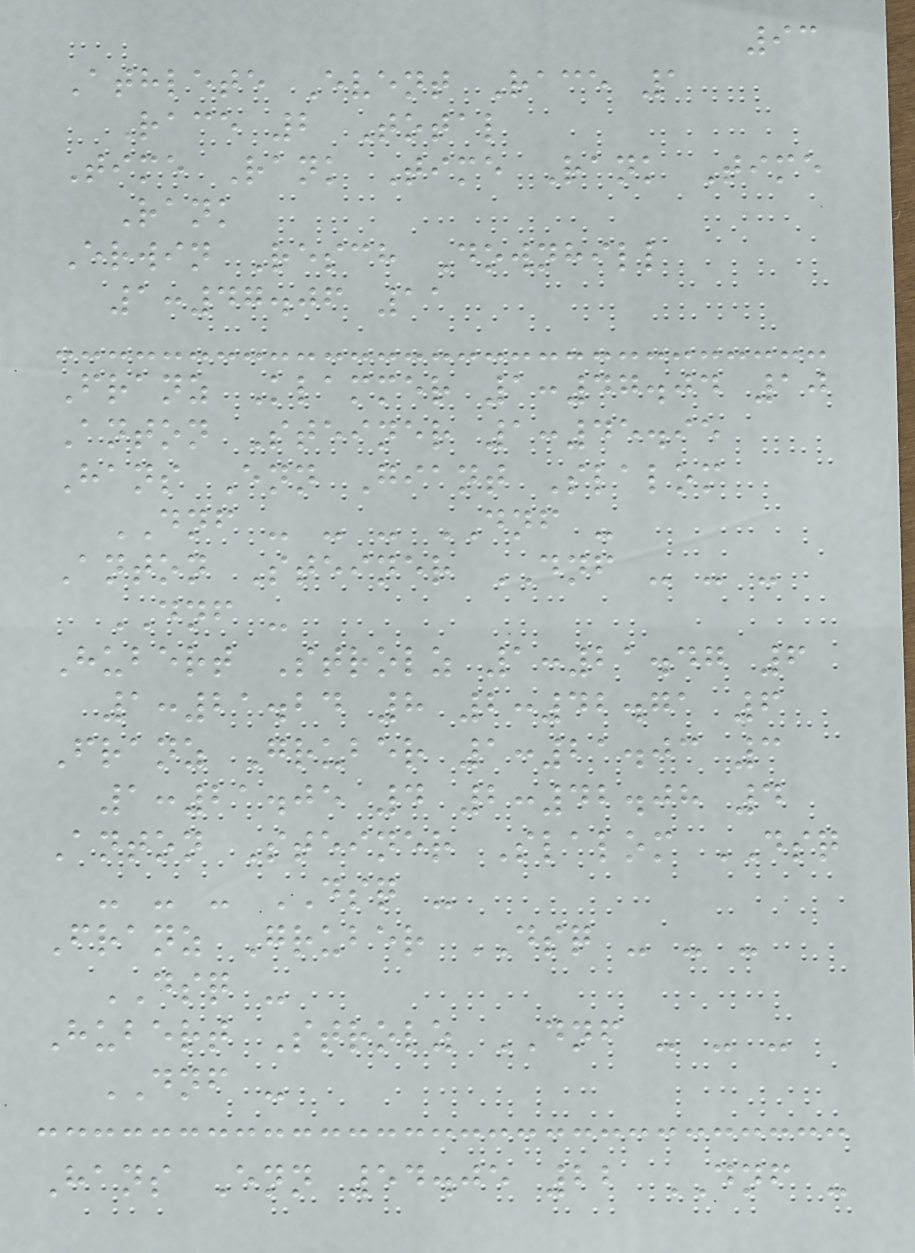93
Athlete Event Race 1
Race 2 Total
Time Rank Time Rank Time
Rank
Erwin Resch Downhill
1:47.06 11
Franz Klammer 1:47.04 10
Anton Steiner 1:45.95
Hans Enn Giant Slalom
DNF - - - DNF -
Anton Steiner DNF - - -
DNF -
Hubert Strolz 1:21.47 6
1:21.24 8 2:42.71 6
Franz Gruber 1:21.03 3
1:21.05 4 2:42.08 4
Anton Steiner Slalom DSQ
- - - DSQ -
Franz Gruber DSQ - - -
DSQ -
Hubert Strolz DNF - - -
DNF -
Hans Enn 54.05 22 DNF -
